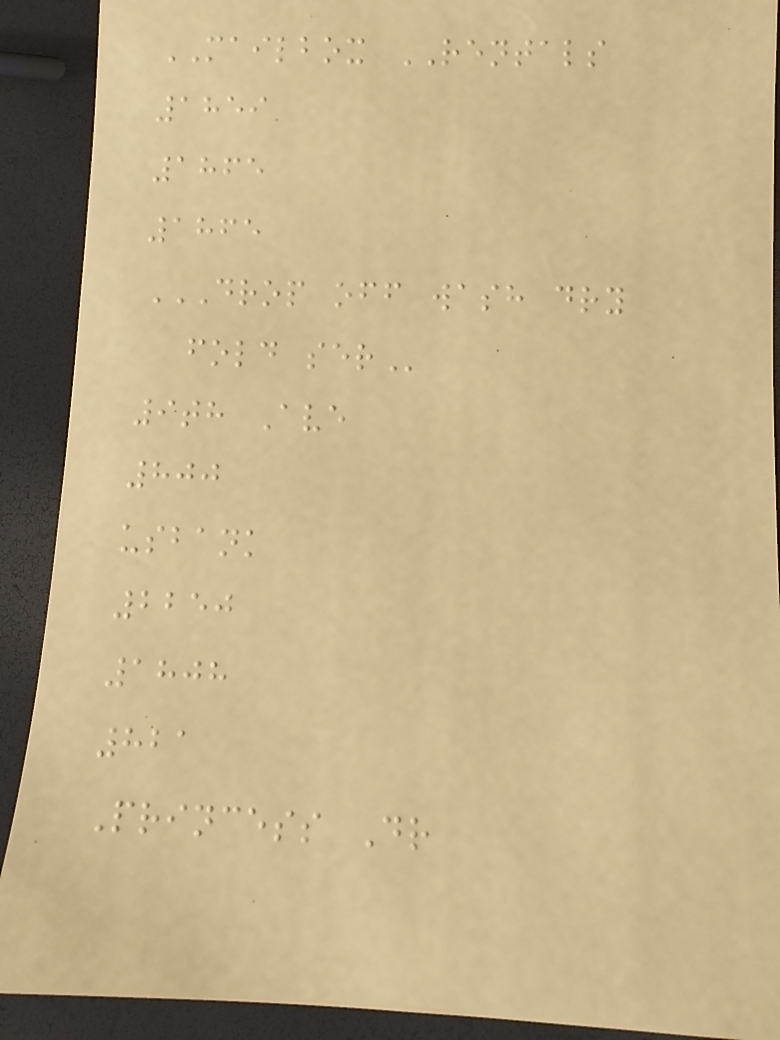MAILBOX RENTALS
1859
1865
1865
DROP OFF WASH DRY
FOLD SER
9th Ave
800
usbank
2250
1808
821
Princess Dr
